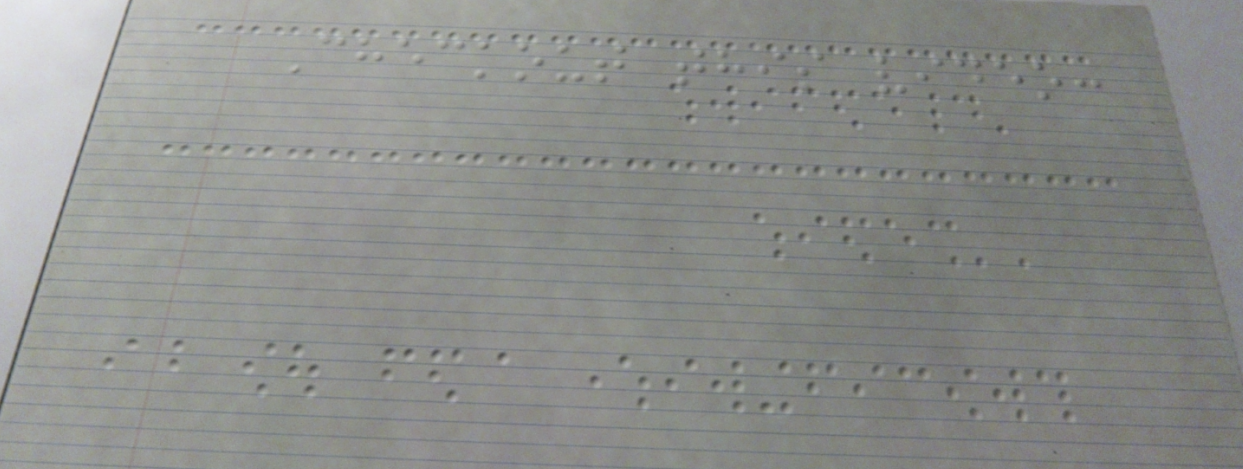Checkout this video:
